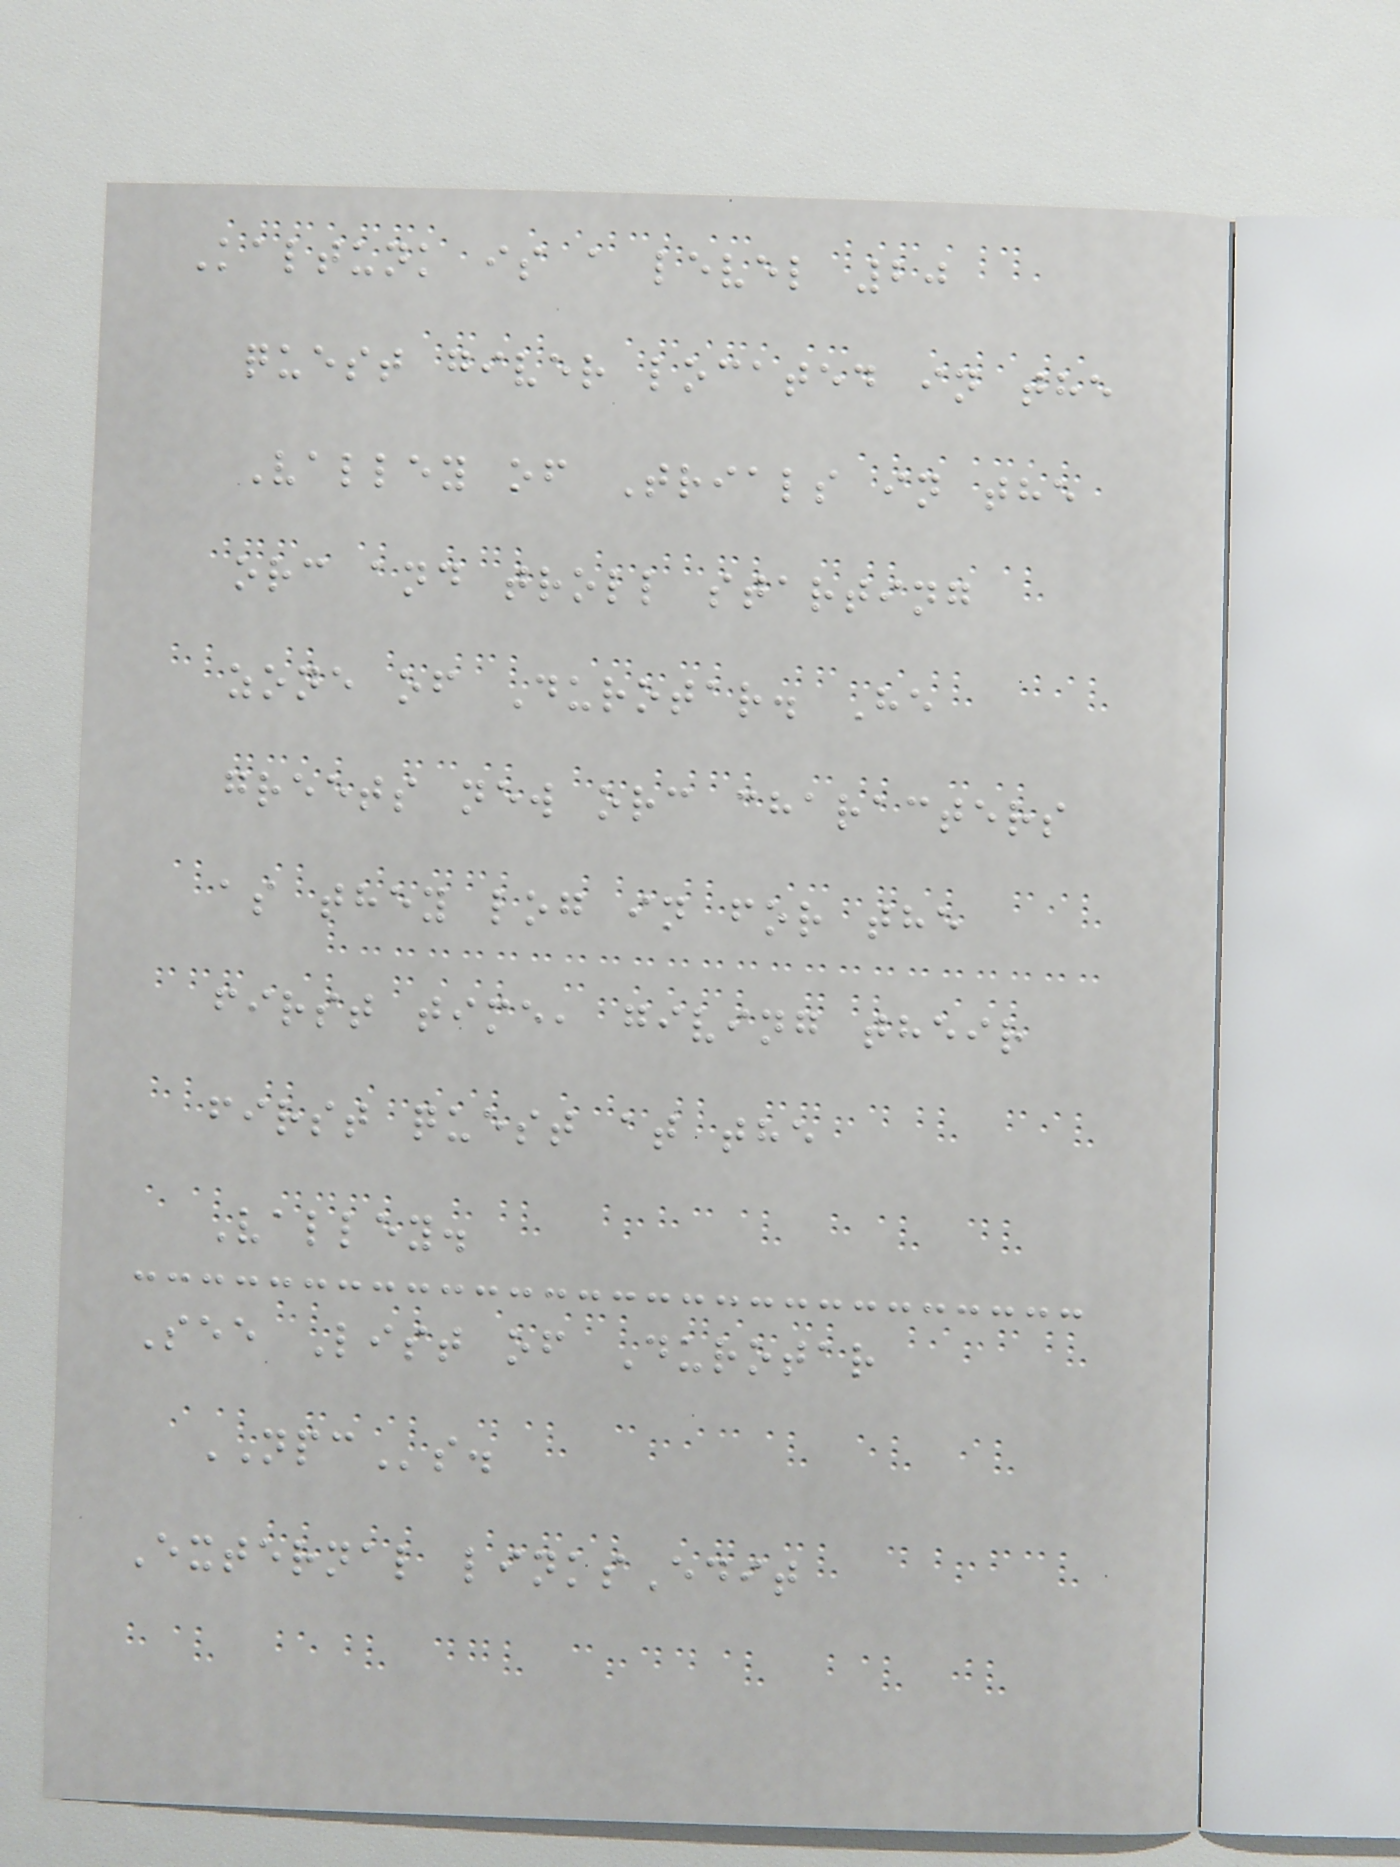Kaltunk is a level 20
quest giver located in the
Valley of Trials in the
orc and troll starting
zone of Durotar. He
greets new orc characters
as they log in for the
first time, giving their
first quest at the
Valley.
See List of Durotar
NPCs.
External linksEdit
